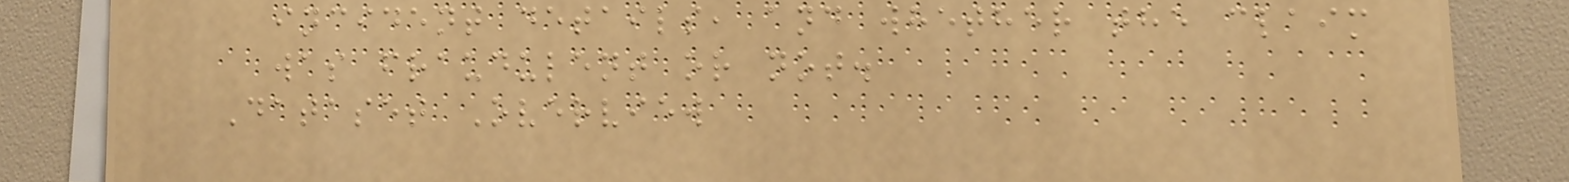incident details, and whether the claim
was fraudulent or not.
Dataset Overview
